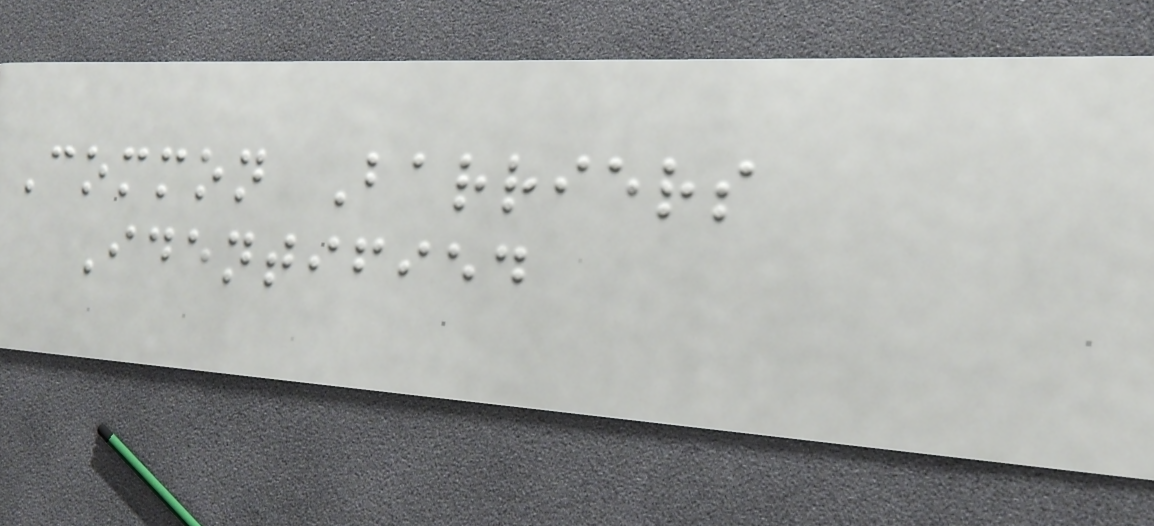Common Barriers
Identified
